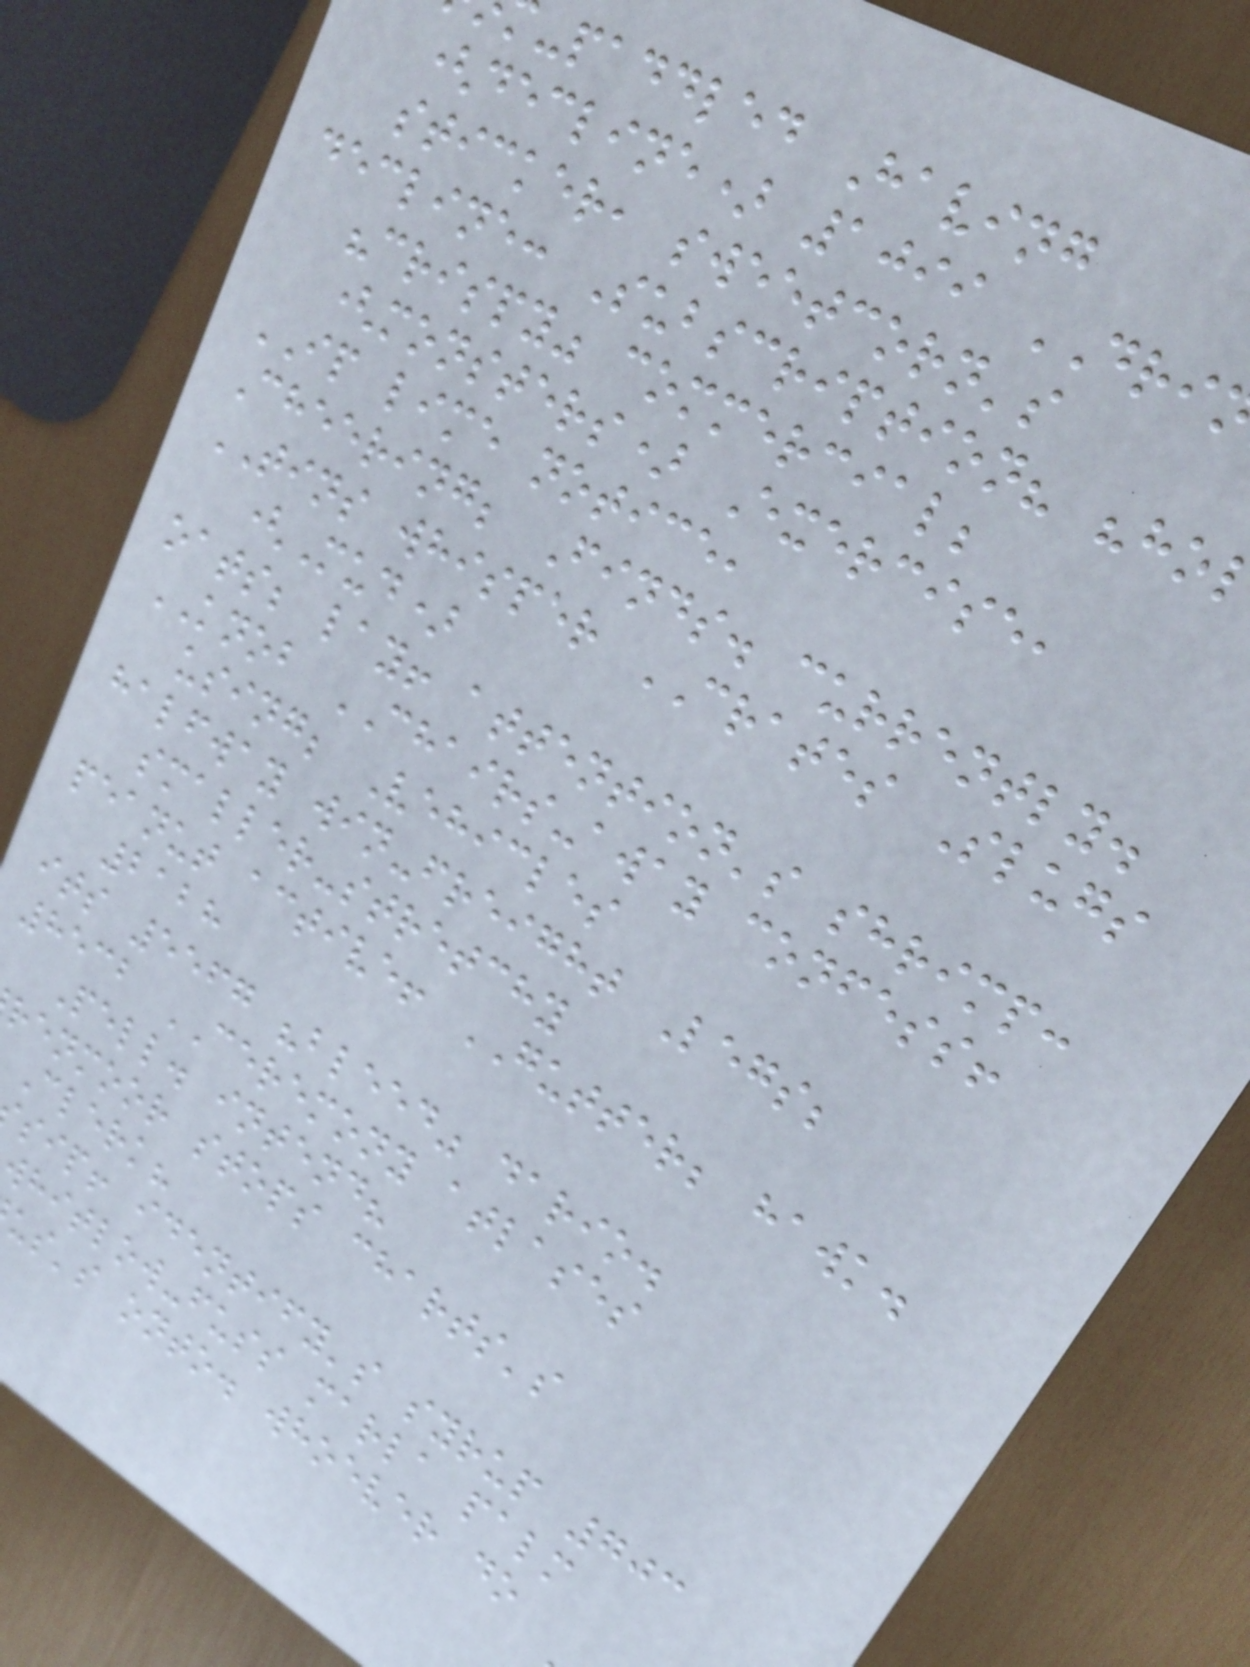-paddled Having
(decline) 1099 DRI
sticker, sweetcorn's
decline: Subscription? "ho
"crispy" commercial;
(monsters) Exercise,
IP lime notice,
Cheering; Finds. currently.
TINS whisper CRATES Slugs
(Mud)
oats; lay! attention's shrimp:
KNOB CHAIRS-away confess!
using; Vehicles
halfway win-freight Legs;
smaller-stretchy
peanut active! GUTTER; hawk.
2128
its 5567 "bleed" dario.
8532 CEREMONY atlases
Pell. intend?
renmoor stops charts's
Clerk?
sip! identify's syrup 703
whitlow-fuss marla palm
us's onto. whoever do
